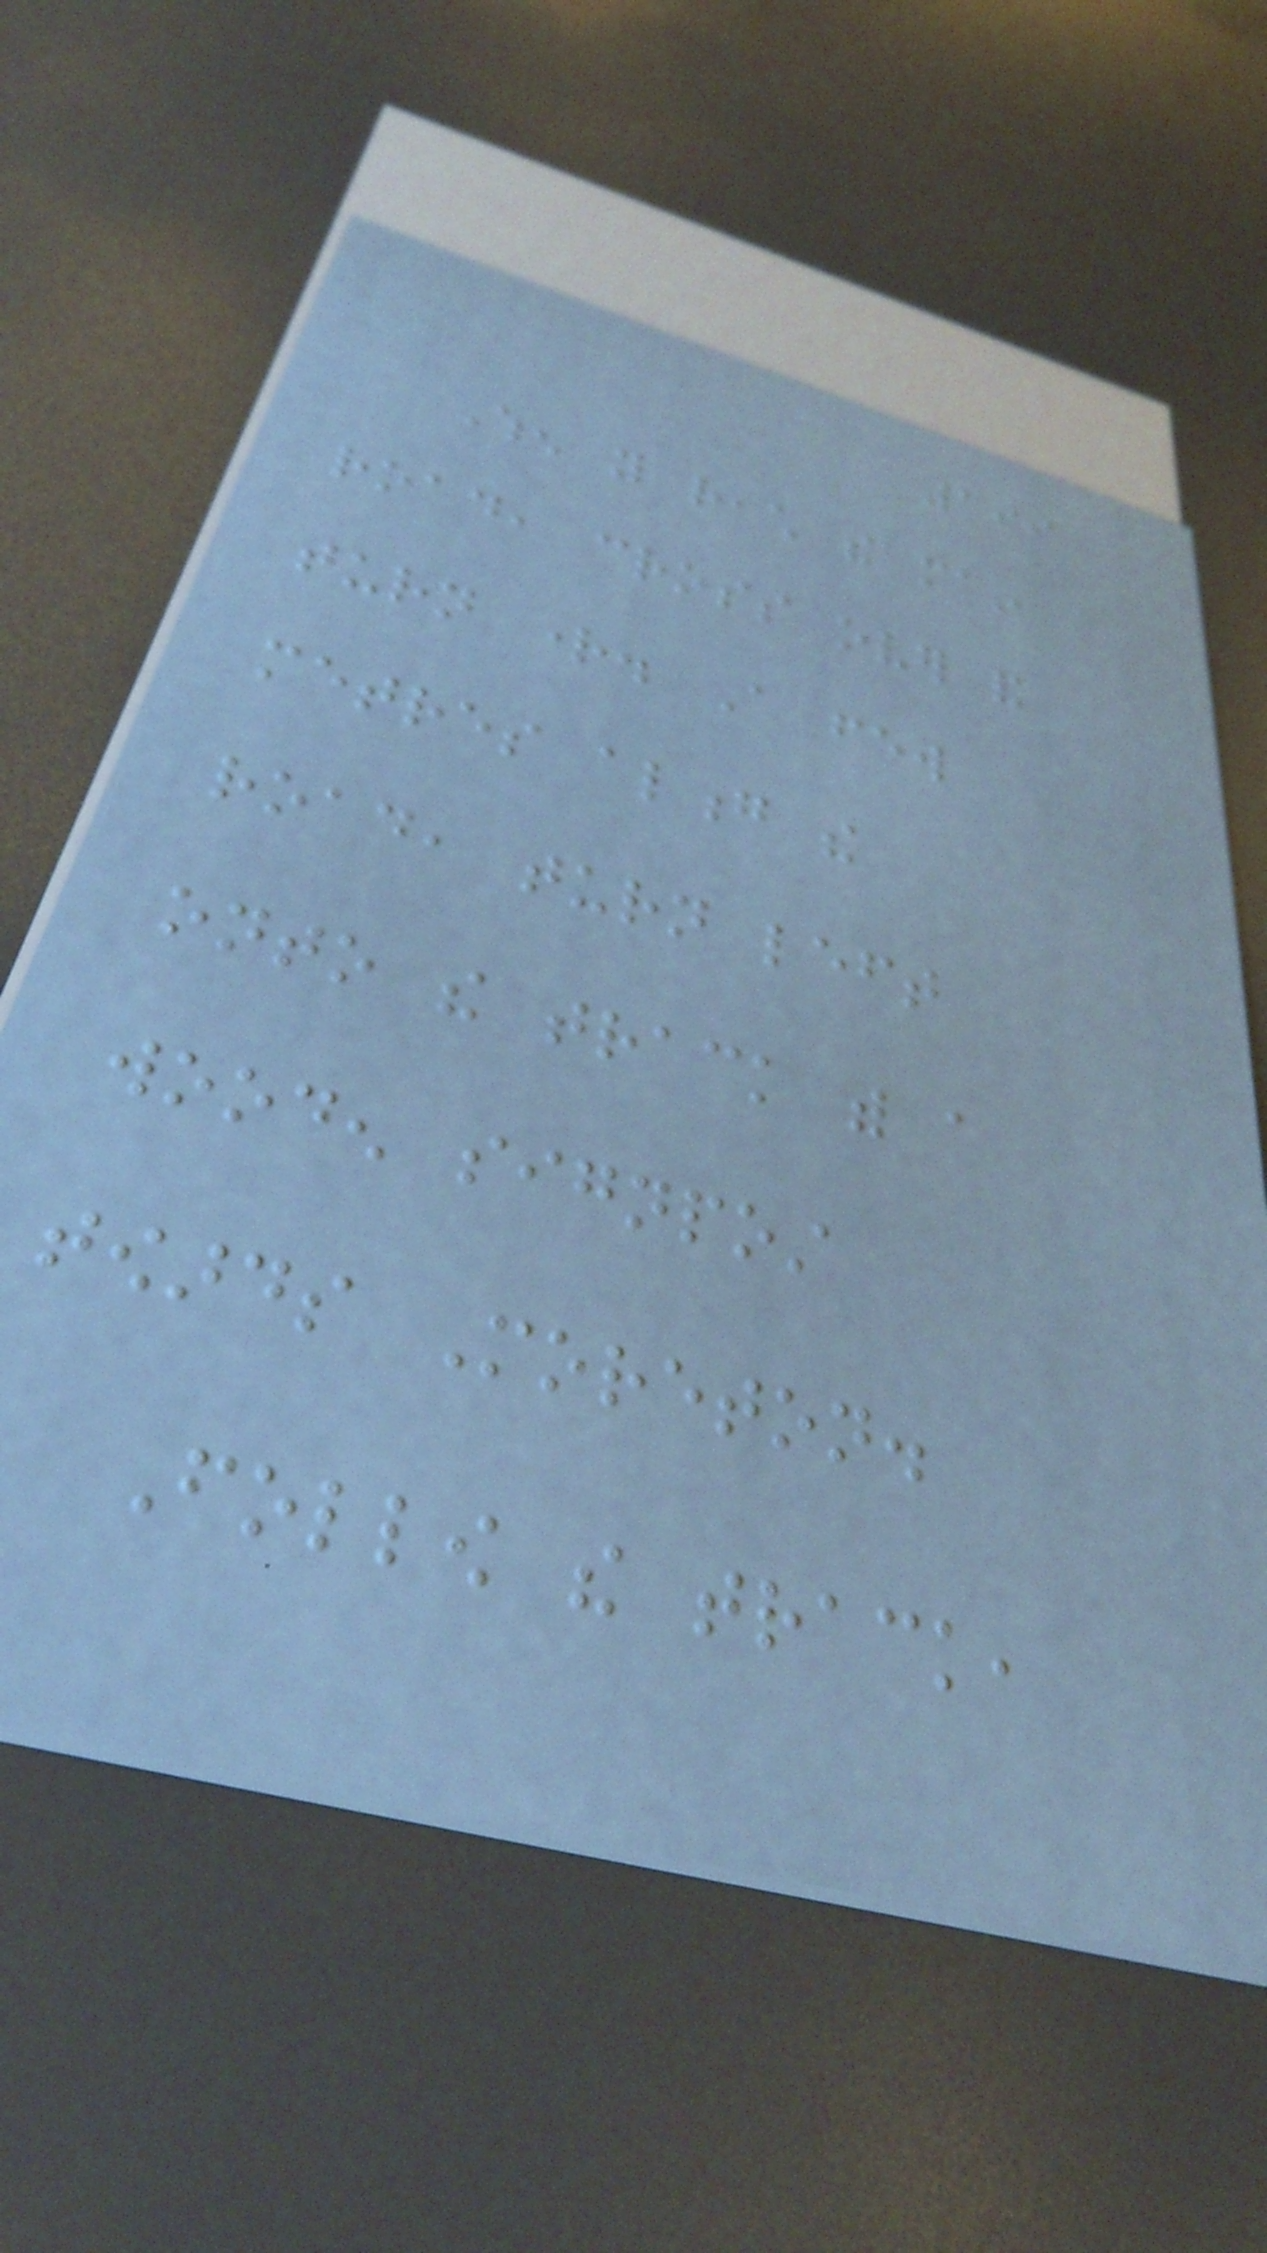199
When you reach the main
road, cross over and
turn right. A few
metres along the
road, turn left
onto the track with a
wooden signpost
towards Moreton.
Follow the track,
